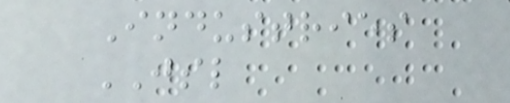Industries
JSL
